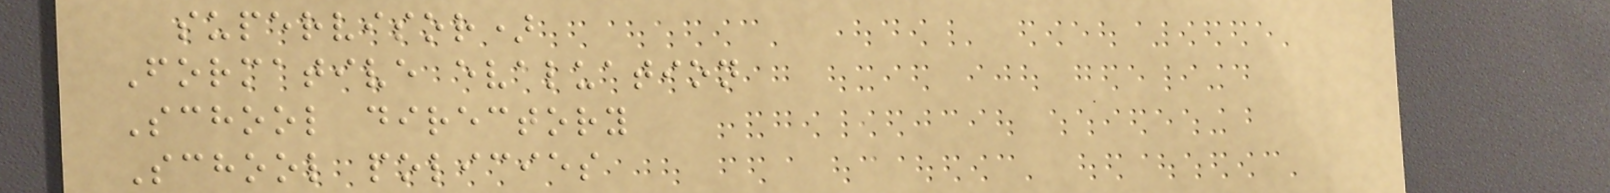supervisor)
Formative evaluation
School directory
School policies
